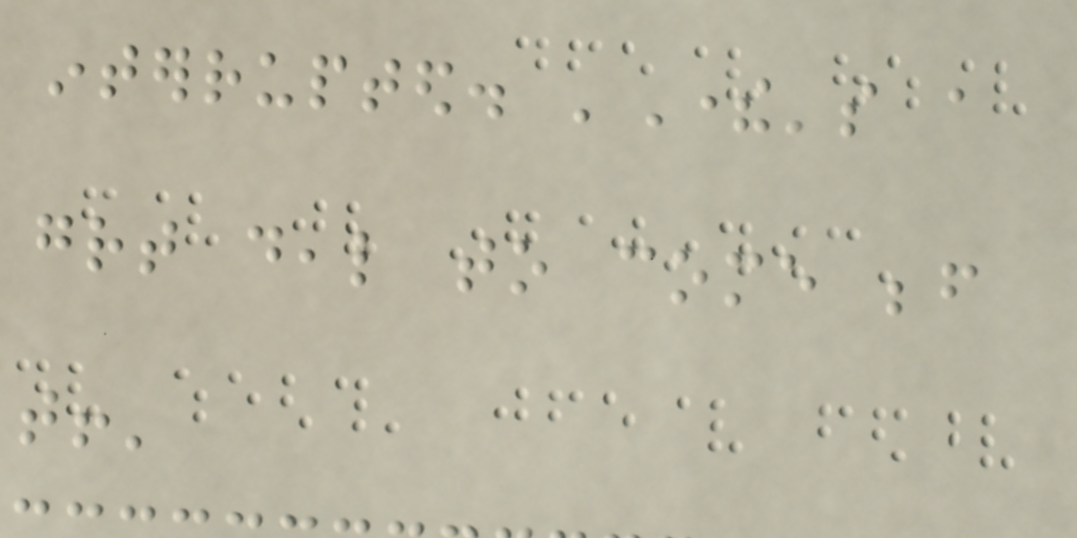interrupted. 'There's a
great deal to come before
that!'
